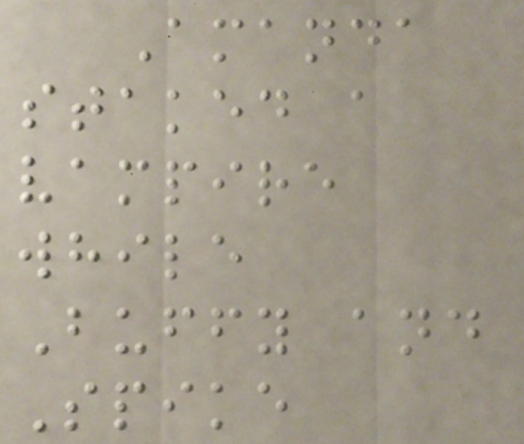Amanda
staked a
vampire
while
Buffy and
Spike
